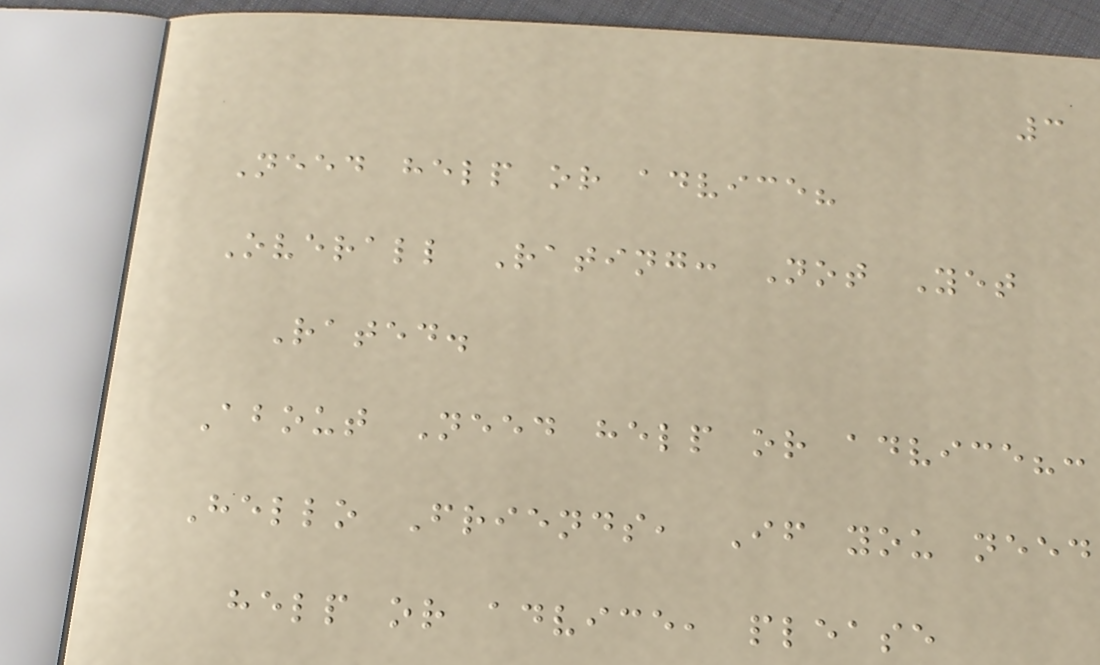3
Need help or advice?
Overall Rating: Not Yet
Rated.
About Need help or advice?:
Hello Friends, If you need
help or advice, please
